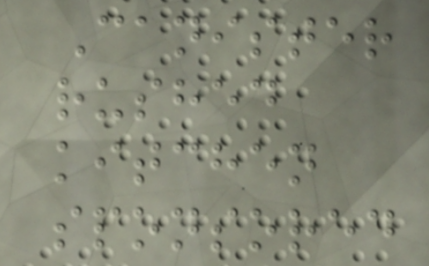Canister
rushed
kitchen
sponsored
